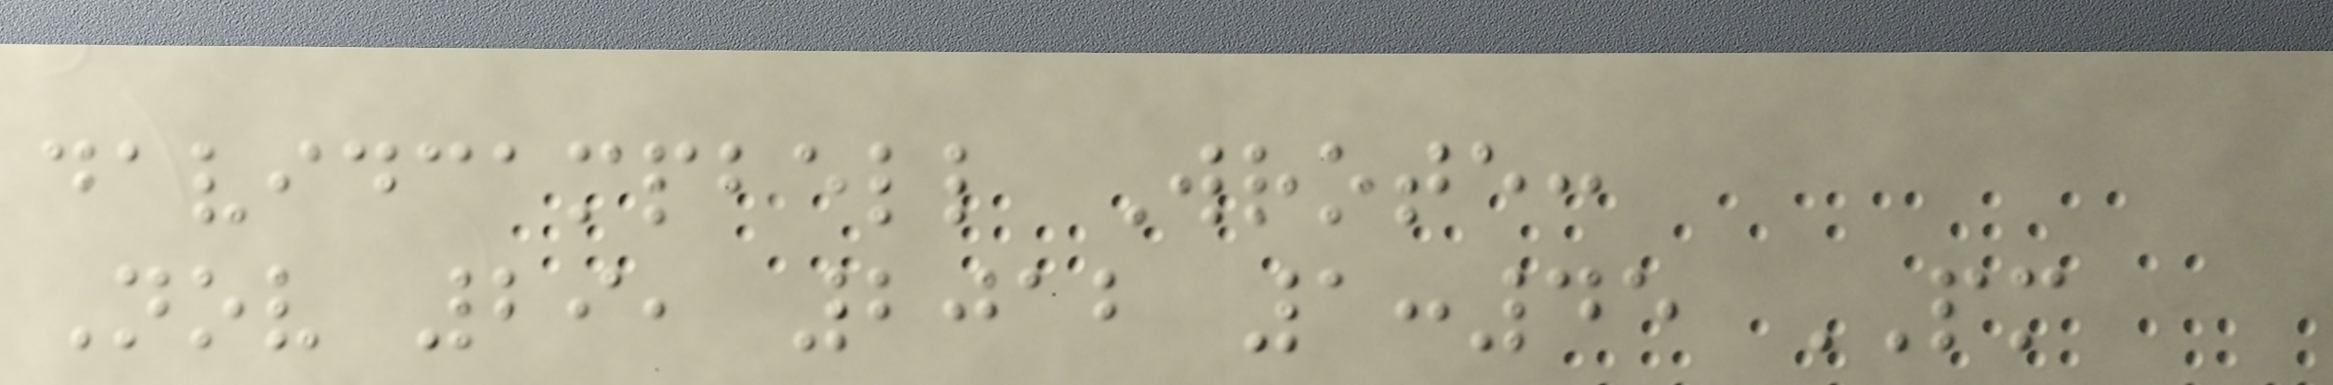davidcampbell Wrote:
Nov 29, 2012 1:45 PM
